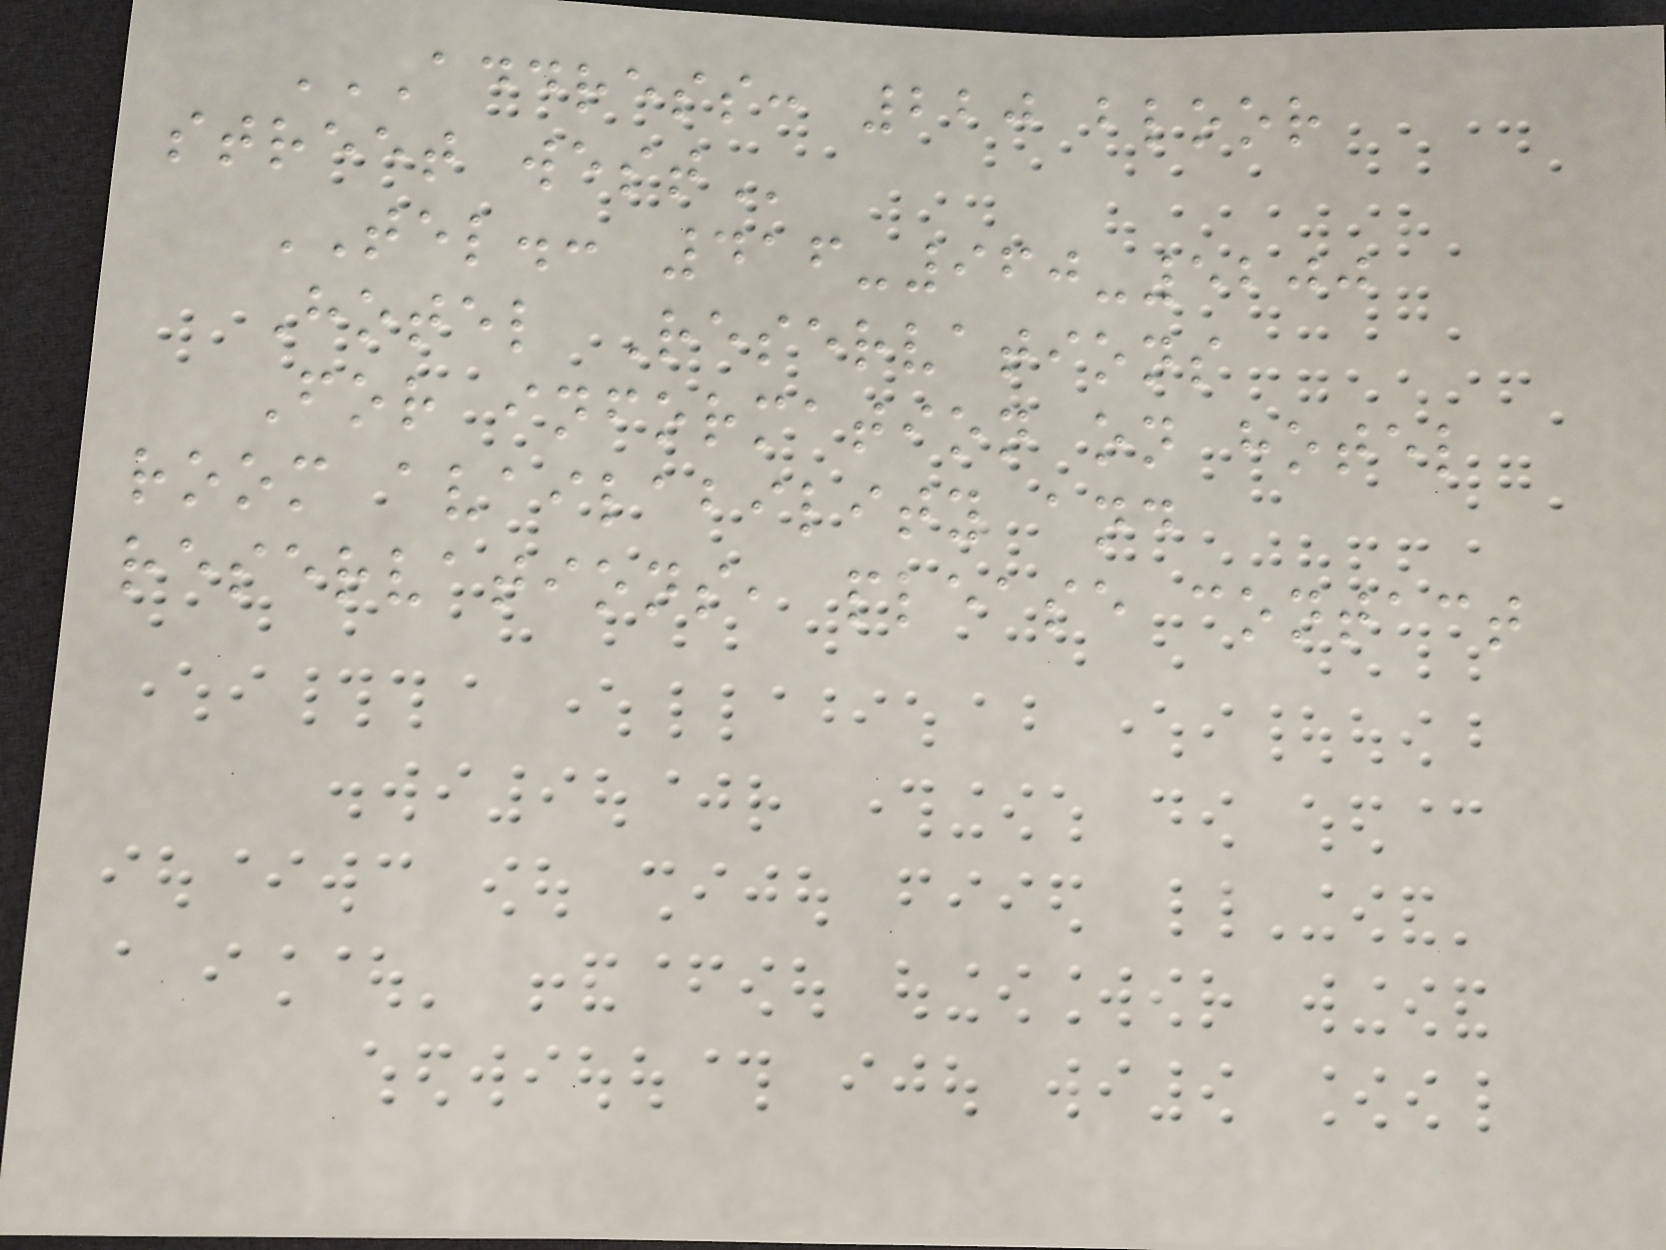ADDRESS: 220 BLOOR
STREET WEST
TEL.: 416-960-5200
Hotel Reservations
For information on hotel
room availability and
reservations, please contact
